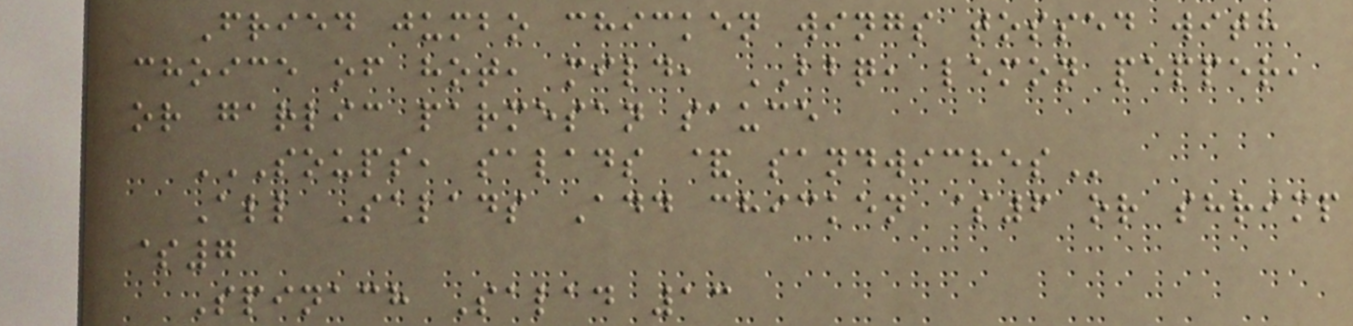Fried jumbo chicken wings tossed with
choice of hot, mild, BBQ, lemon pepper,
or garlic parmesan sauce
SOUPS, SALADS & SANDWICHES
All Salads Add chicken $6 or shrimp
$7
Spinach Salad 13
